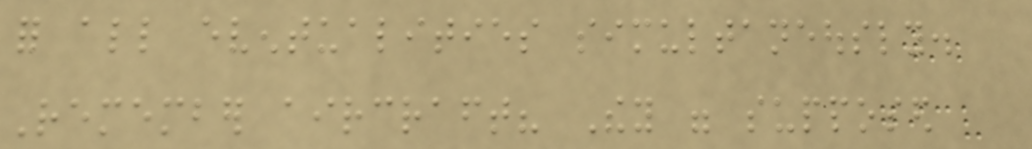for all eventualities simultaneously.
Remember aircraft? They were supposed
